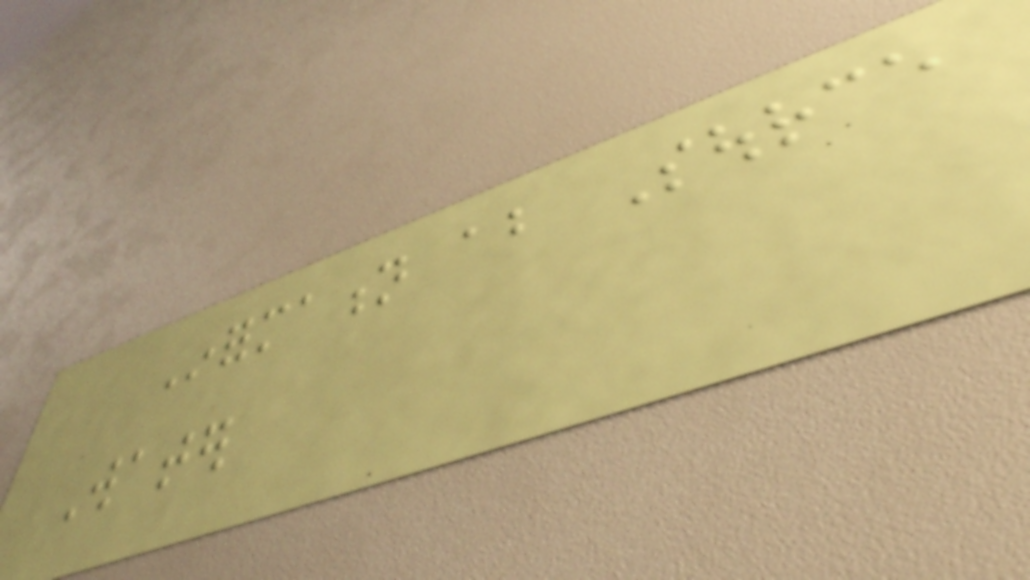Information about Source
Water
